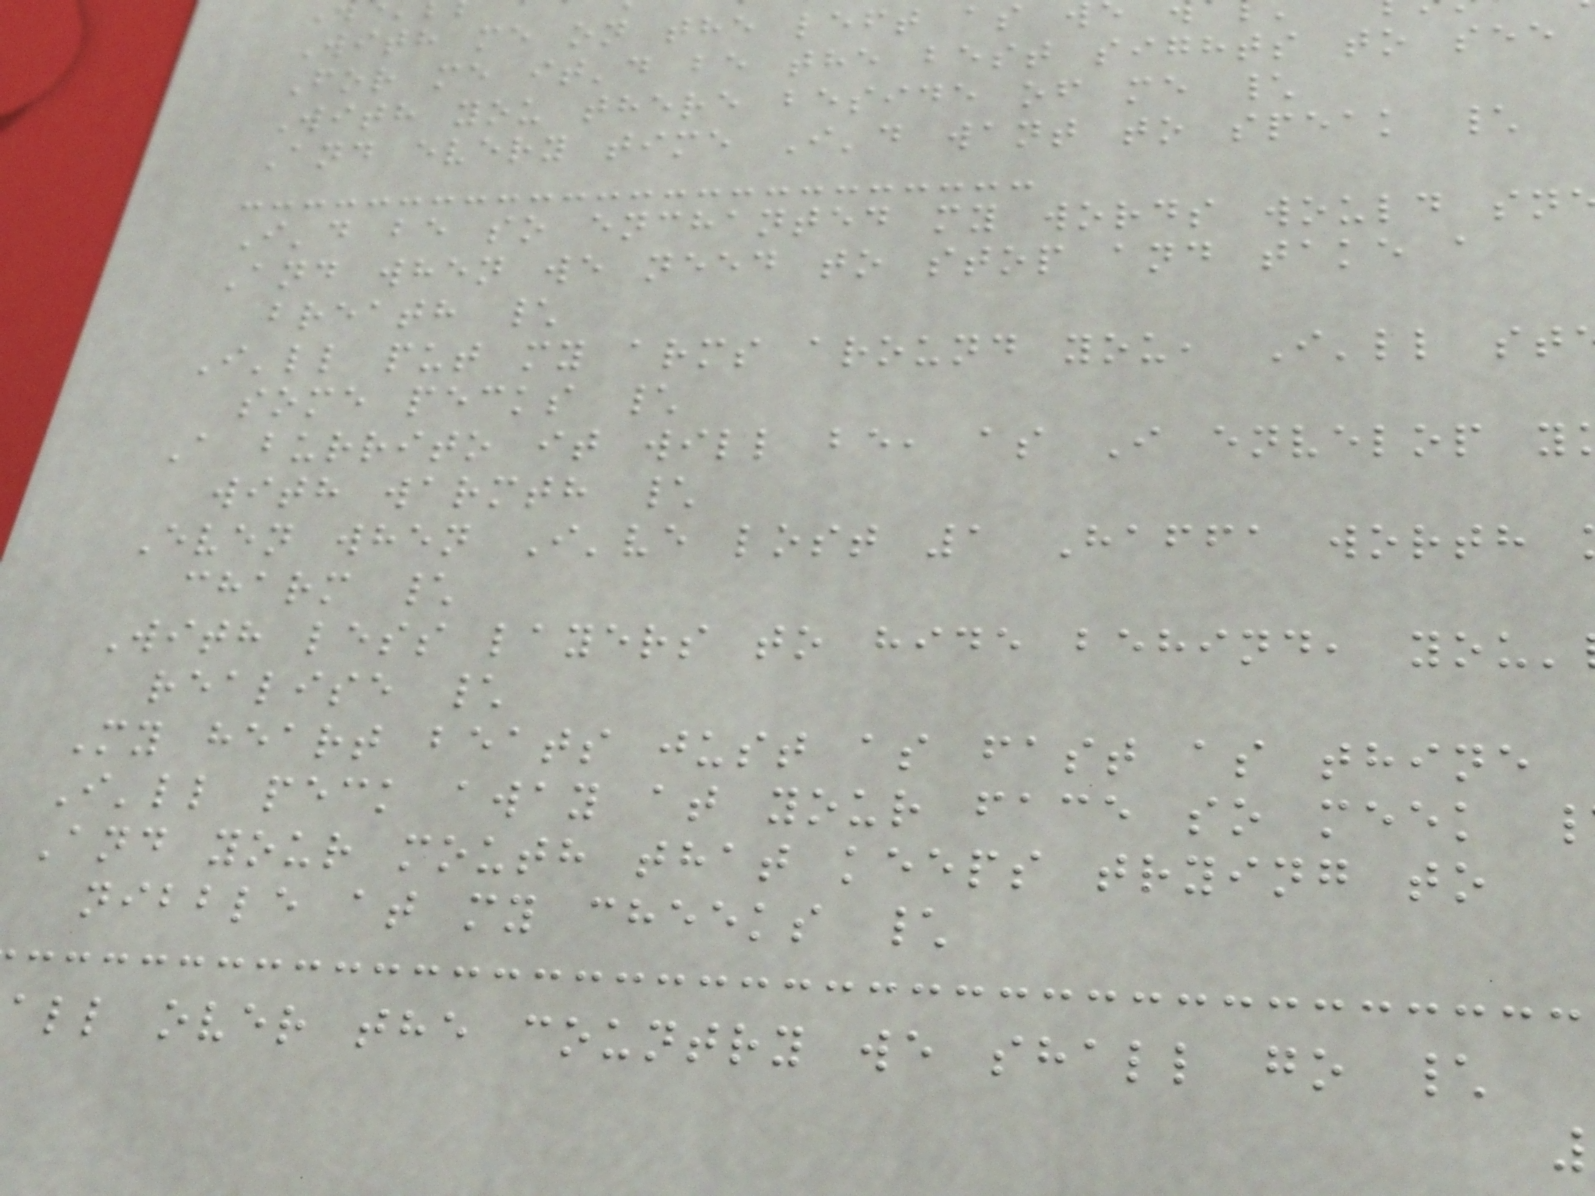With me on the left as
For me it'd be the best sights to see
With you there beside of me \
And every time I'd want to speak \
I'd be so enchanted my words would sn
And when we need to stop and take a
breath \
I'll put my arms around you, I'll st
some pecks \
A burrito it will be, as I envelop y
with warmth \
Even when I've lost 1 Haffa worth
charm \
With less layers to hide behind, you'
realise \
My heart beats just as fast as thine
I'll peck away at your face so meek
And your mouth that keeps trying to
nibble at my cheeks \
all over the country we shall go \
